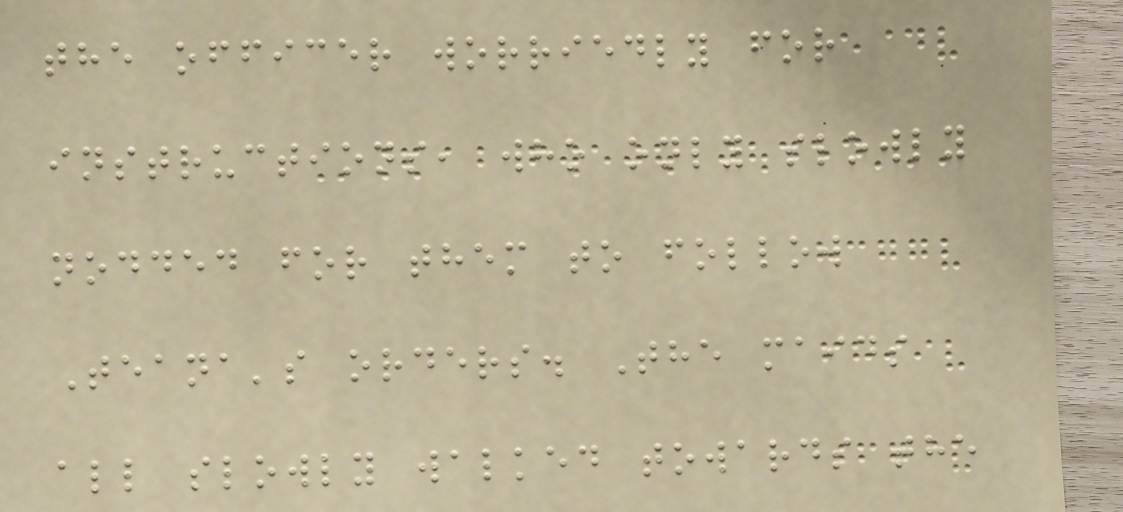the officer worriedly for
instructions, who only slowly
nodded for them to follow
Teana's orders. The maids
all slowly walked towards the
